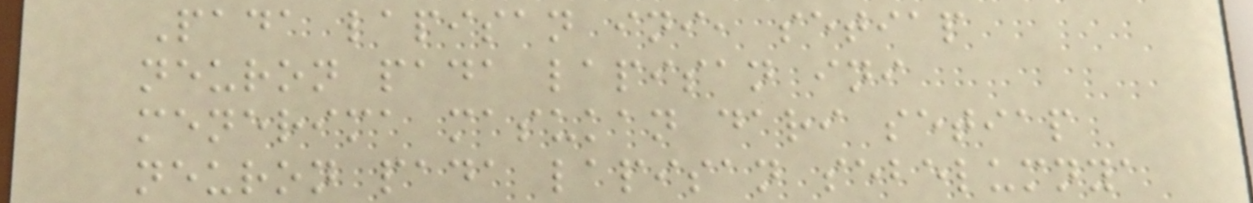Pada lapisan ini, setiap
neuron pada lapisan ini
menerima masukan dari setiap
neuron pada lapisan sebelumnya
